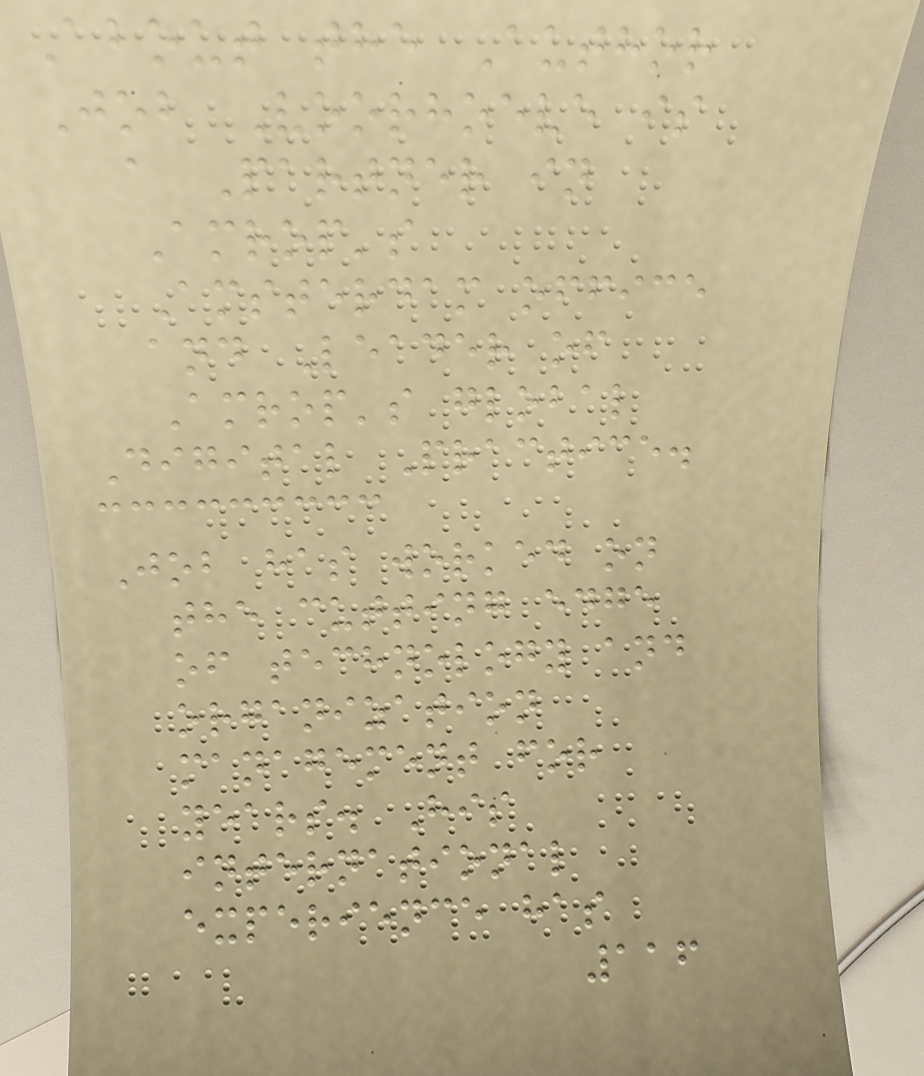About the Author
Job Voorhoeve is
a Partner in
Amrop's
Amsterdam office
and Leader of
Amrop's global
Digital Practice.
Job has worked on
the cutting edge
of technology and
organization
management for
years. His
international
experience has
116
